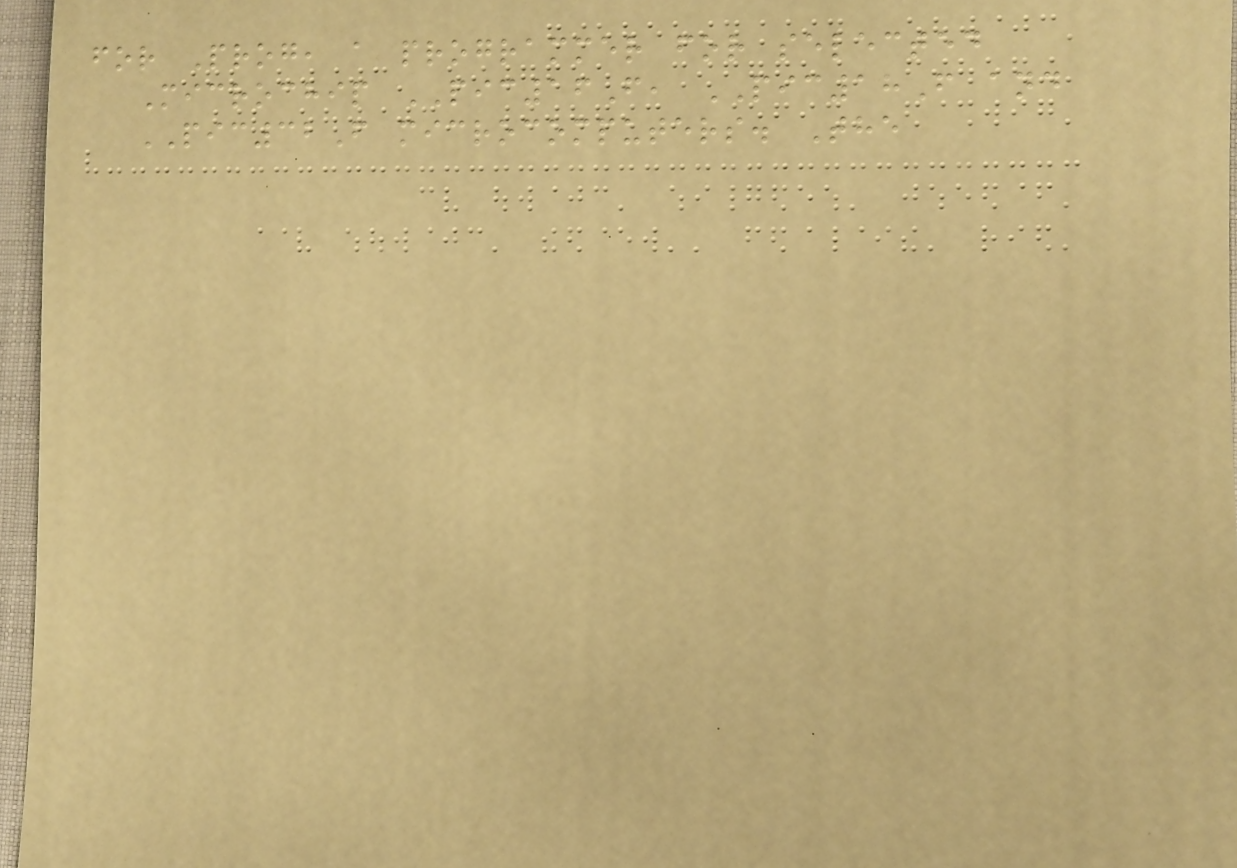for Prog, a programmer for selected
Microchip PIC16F, PIC18F and
PIC32F microcomputers. The
